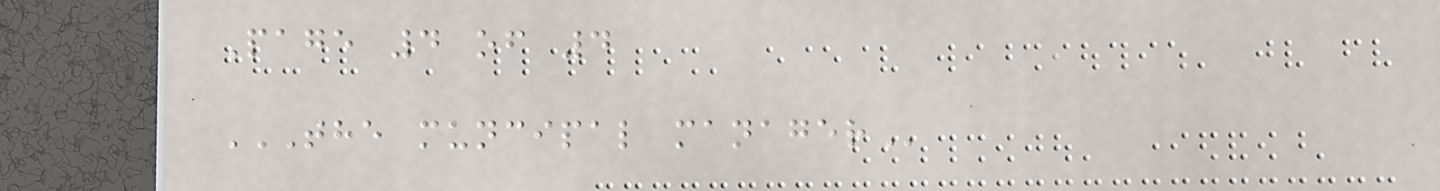Page 4 of 4
THE MUNCIPAL MANAGER
